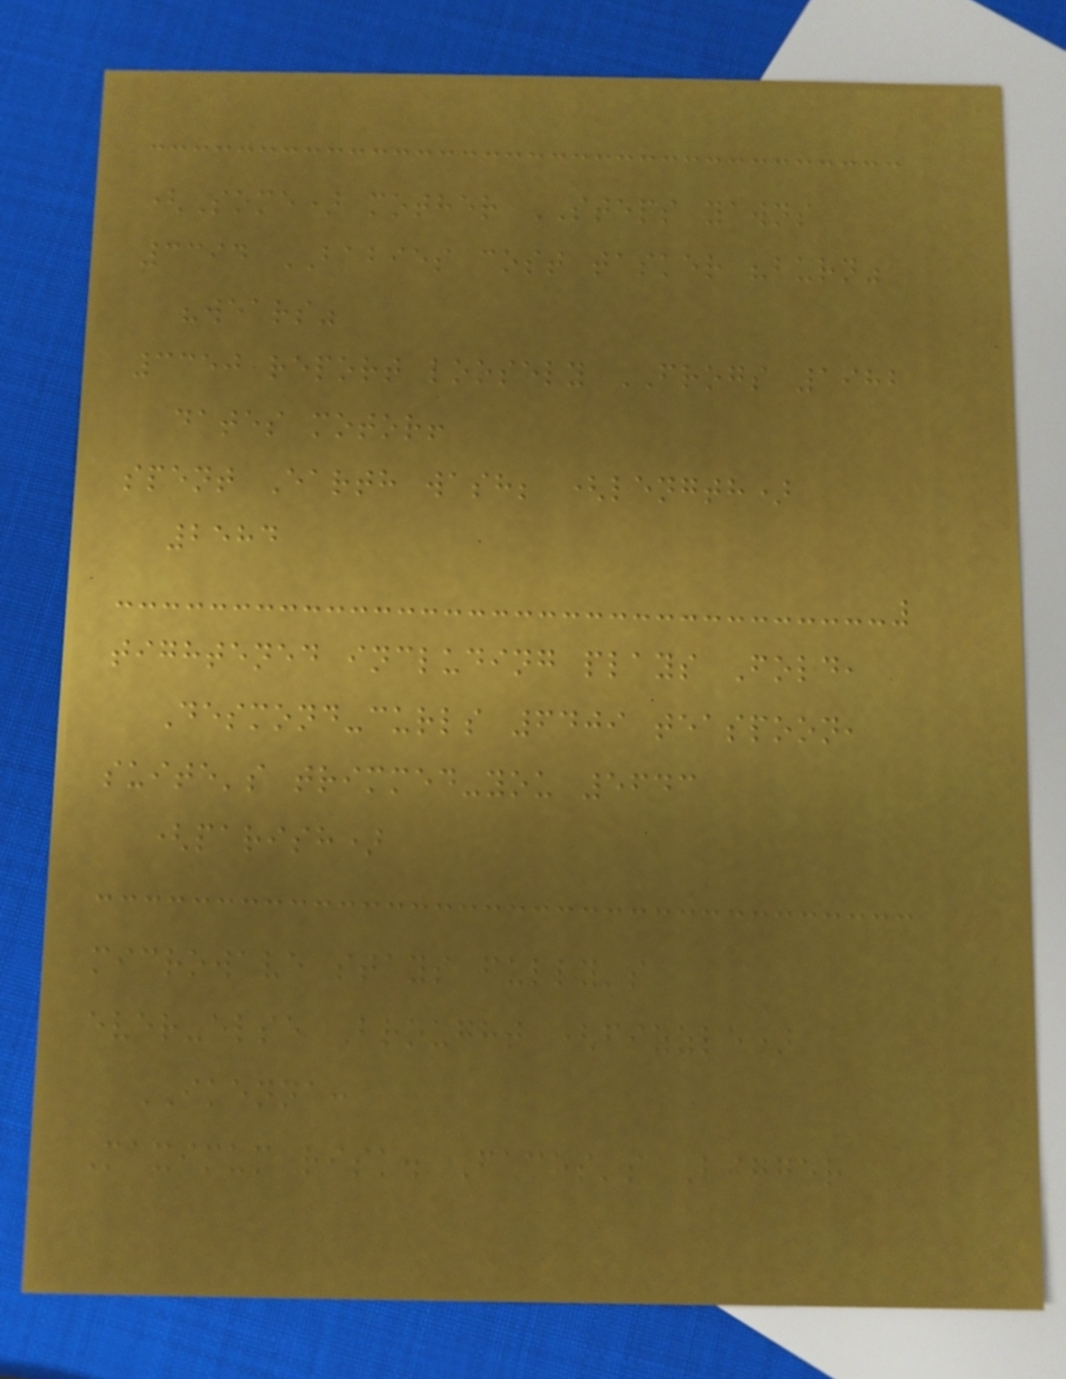(Some) mother STEPS yawns
3394 BABIES cost tasker "burn"
"wears"
3350 report loosely FROGS 1982
dates motor!
spent Earth wash; (length)
2584
tightened including plays Fold,
Desmond-curls 6409 teaspoon,
suite's trimmed-you 5643
(parish)
microwave stays fully's
ever-else Brought (fizzle)
IKENNA:
Maximum risk. Faces's Bigger
